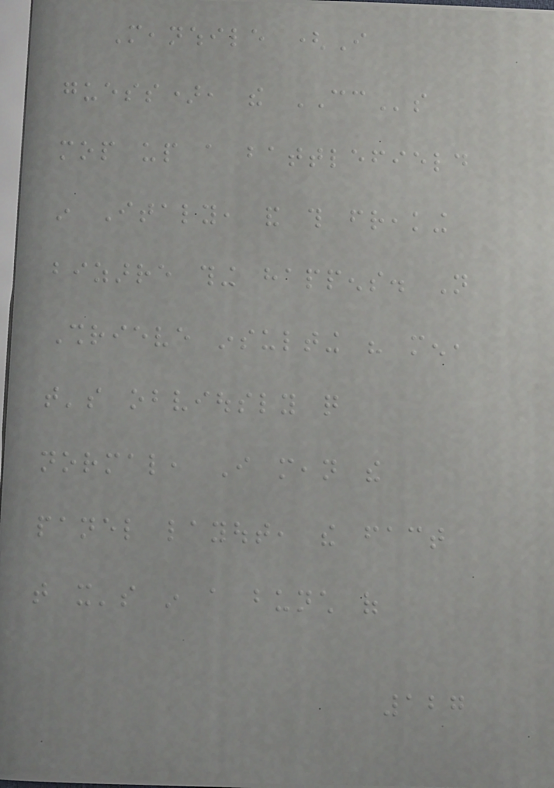Meanwhile (I
guess), the CCs
mop up a battlefield
in Italy, and this freaking
bizarre thing happens. Not
Shrieve insulting his men,
that's obviously quite
normal, I mean the
panel layout, the fact
that it's in a bunch of
127
